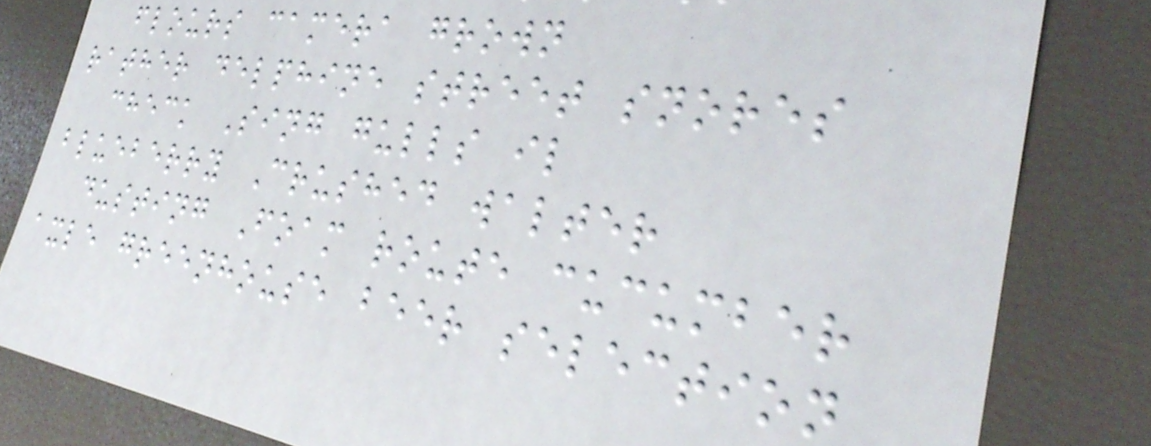flours camera grown
rather delphine street snores
check Sing gulls il
blueberry Crushed walter
dusting Foam route cucumber
axle greenhouse beer selection
